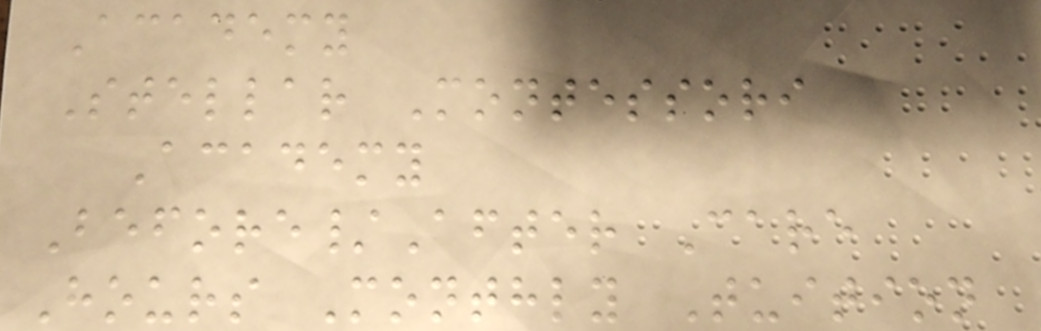Academy
Stellar Montessori
Academy
Before/After Care
Hours Monthly Tuition
